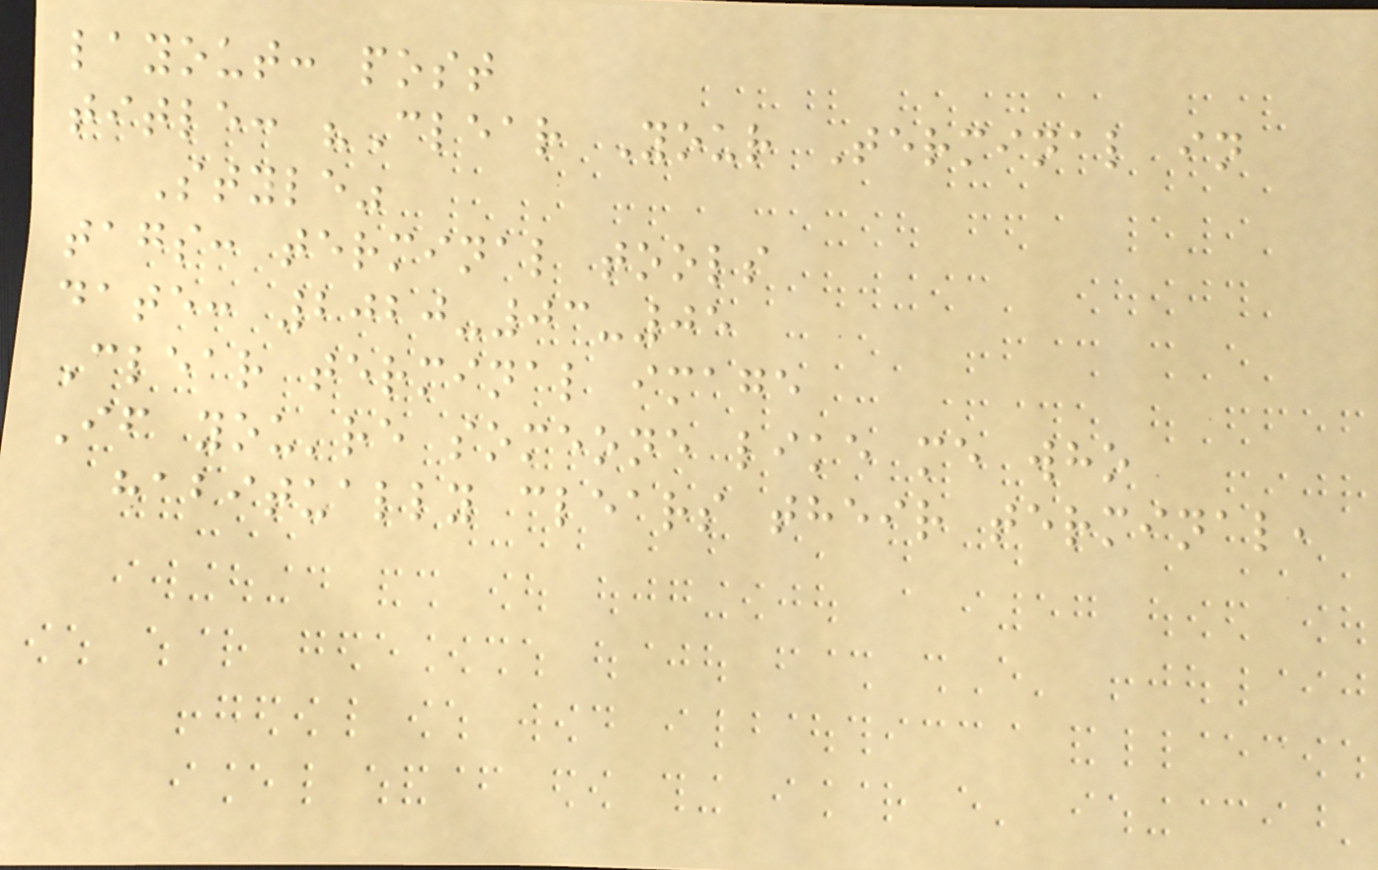layout: post
title: "Clear Your Terminal in
Style"
tags: terminal tools
date: 2020-03-05
Clear terminal image
If you're someone like me who
habitually clears their terminal,
